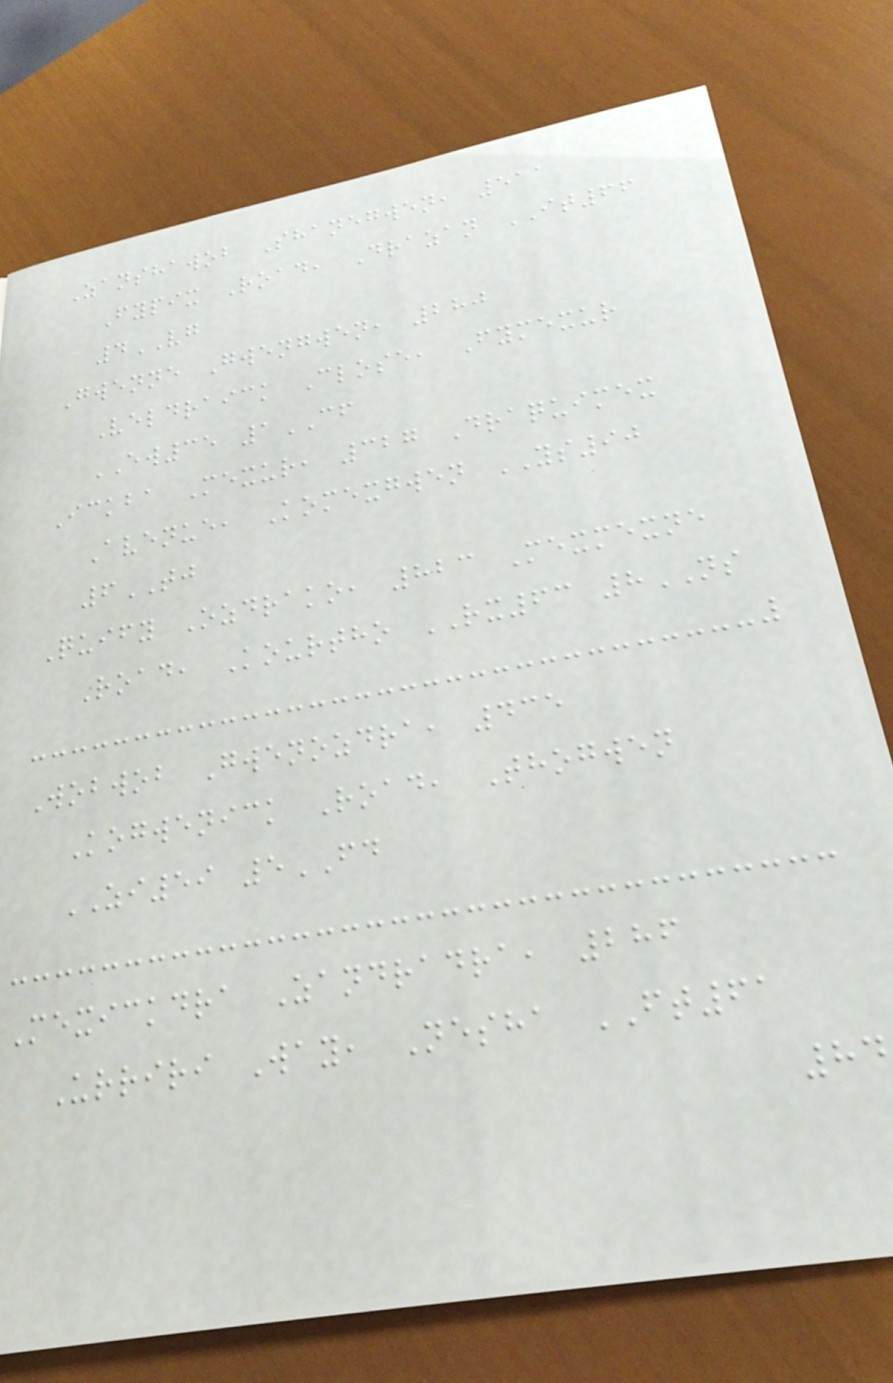Zanshawob Shanegwen, 511
Fypix Road, Drazan IT66
4VG
Gwenne Gwengwen, 280
Veldraick Close, Fymexur
EW35 1CF
Ickba Mexur, 327 Draquimex
Avenue, Komexgwen YS90
6TJ
Quify Ozdrako, 823 Mexmexne
Road, Kourtho RX63 8NS
Wobwob Gwenozdra, 435
Kogwenick Road, Thogwen
ZI59 5FD
Mexickdra Zandradra, 286
Urriri Way, Nesha FT61
84
